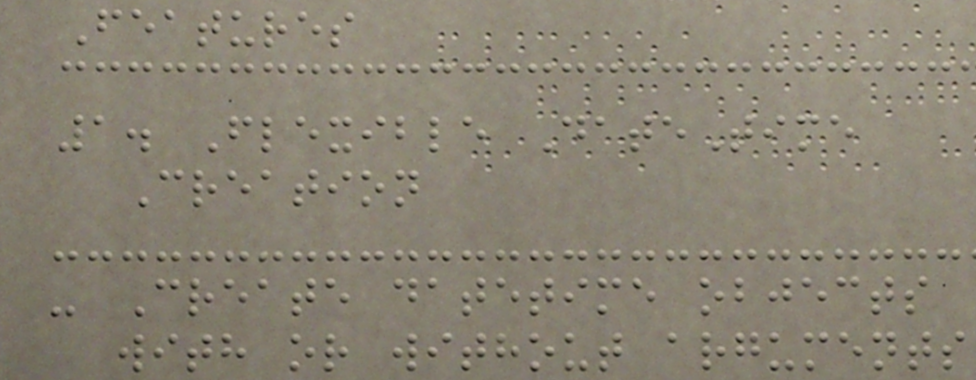Features
1. Flexible DateTime
Creation
- Create datetime objects
with or without arguments
